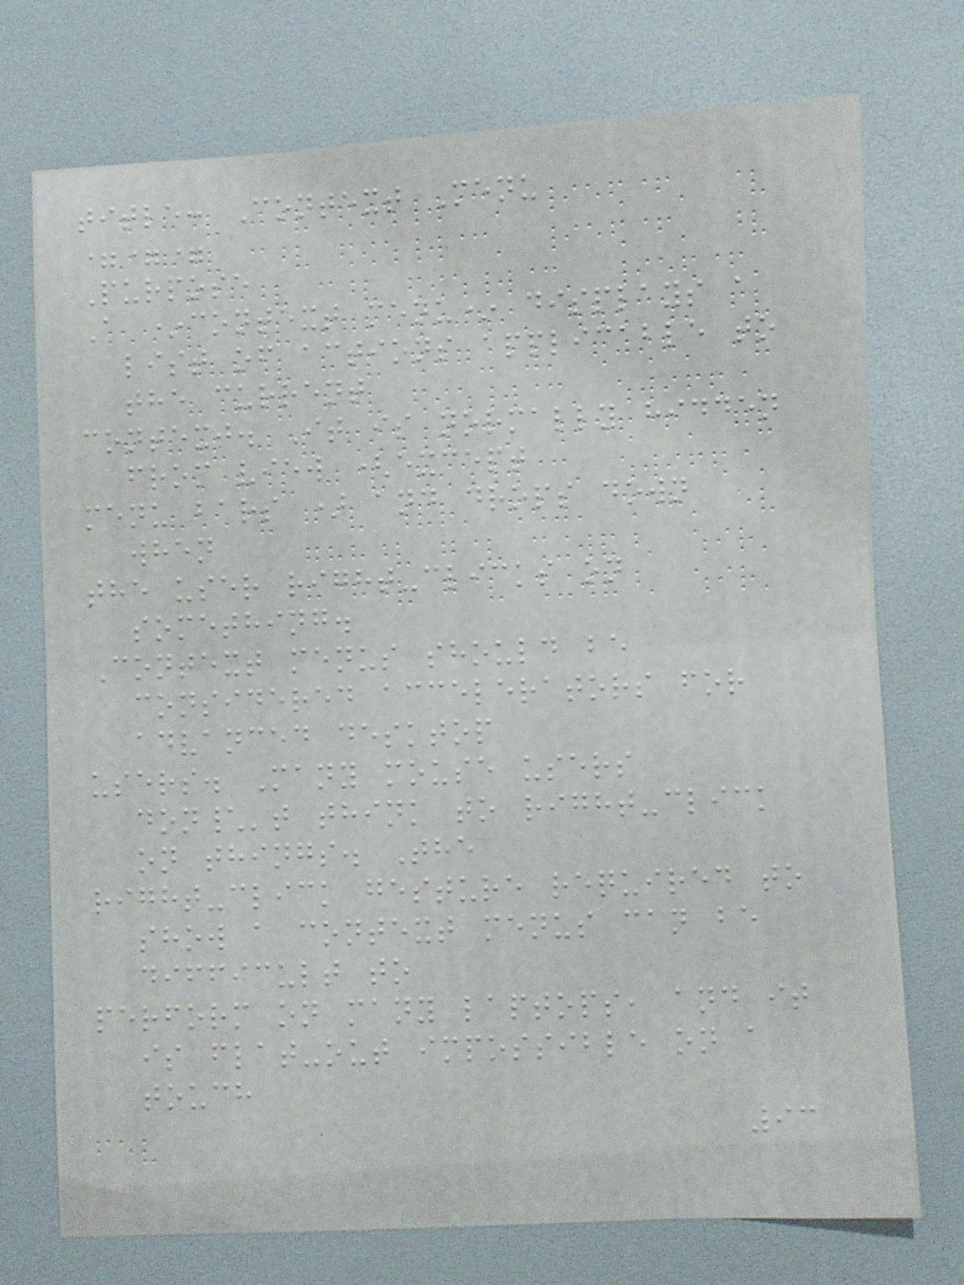title: Context Menu
===
Purpose
A *context menu* displays a
list of actions applicable to
the current
context. It is normally hidden
from view (except
menu bars ) and drops down
when
the user right-clicks on
something.
Context menus should be
considered accelerators for
advanced desktop
users. Many mouse users
don\'t think to right-click
on things. The
right-click gesture required to
show a context menus can be
difficult to
perform on many laptops, and it
is flat-out impossible on a
touch
93
